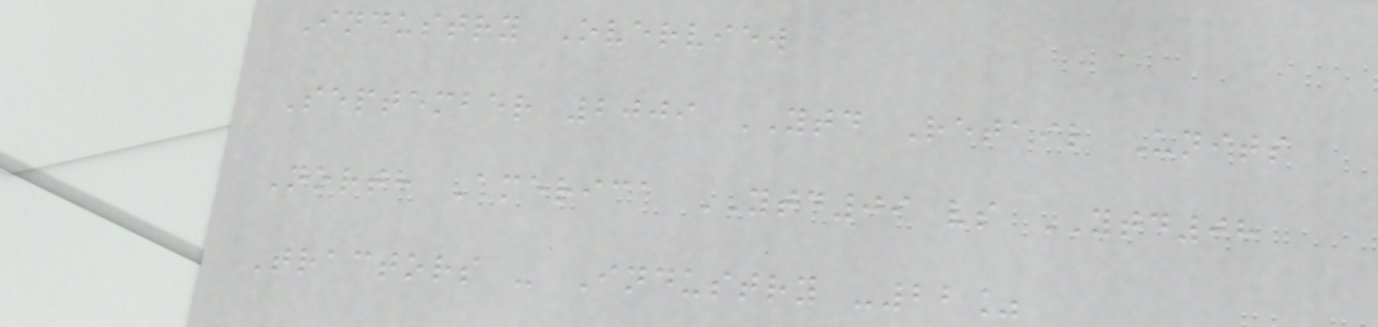Industry Overview
September 2009 YTD Retail Units
North America YTD09 vs YTD08
Tractors - Industry -22%
